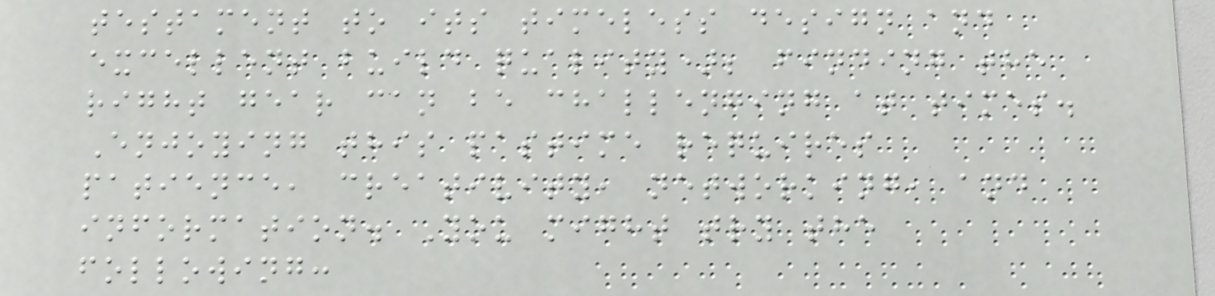testament to its timeless design and
excellent build quality); finding the
right gear can be challenging at times.
Enjoying this pastime requires
patience, creativity, networking, and
information. You might try the
following:
